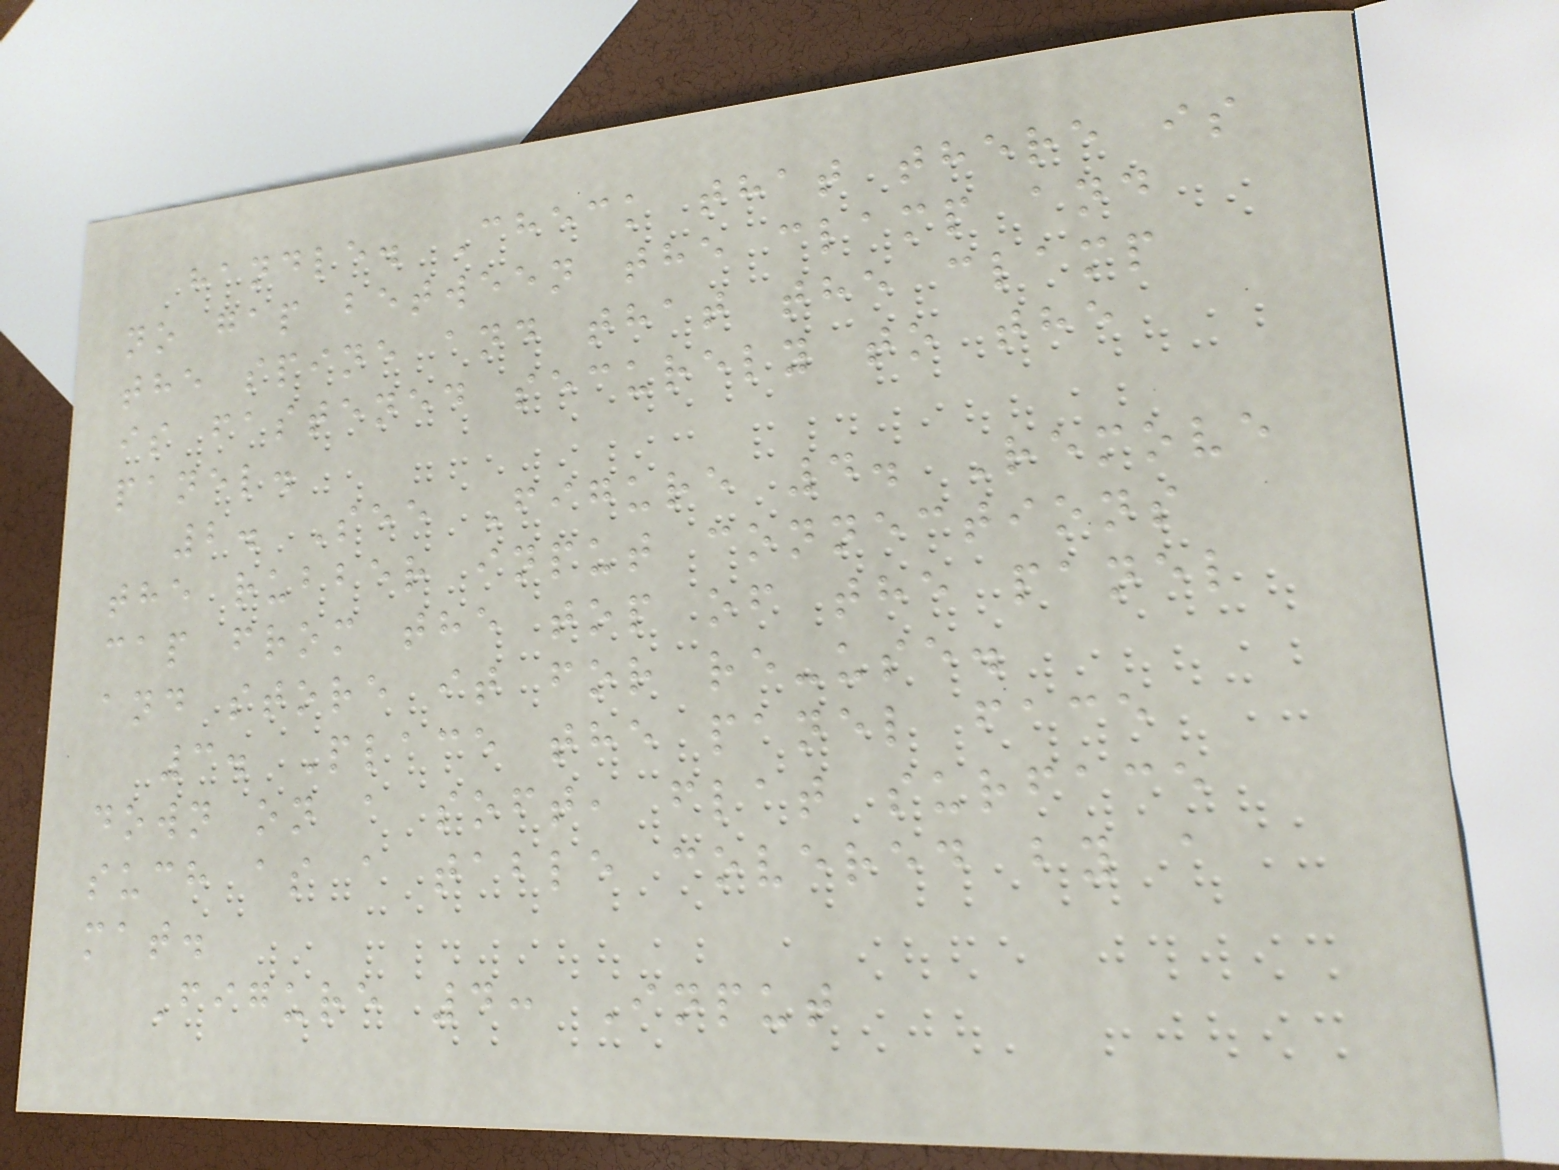handle. Check that there is
no gap between the clamp and
the spine and that the clamp
is fastened securely to the
panel.
2. See Figure 4. Remove
the rubber input connections
cap from the top of the panel
and store it for re-use.
3. Place the panel face
down on a soft, flat surface
such as a table covered by a
mat.
Figure 4: Input
